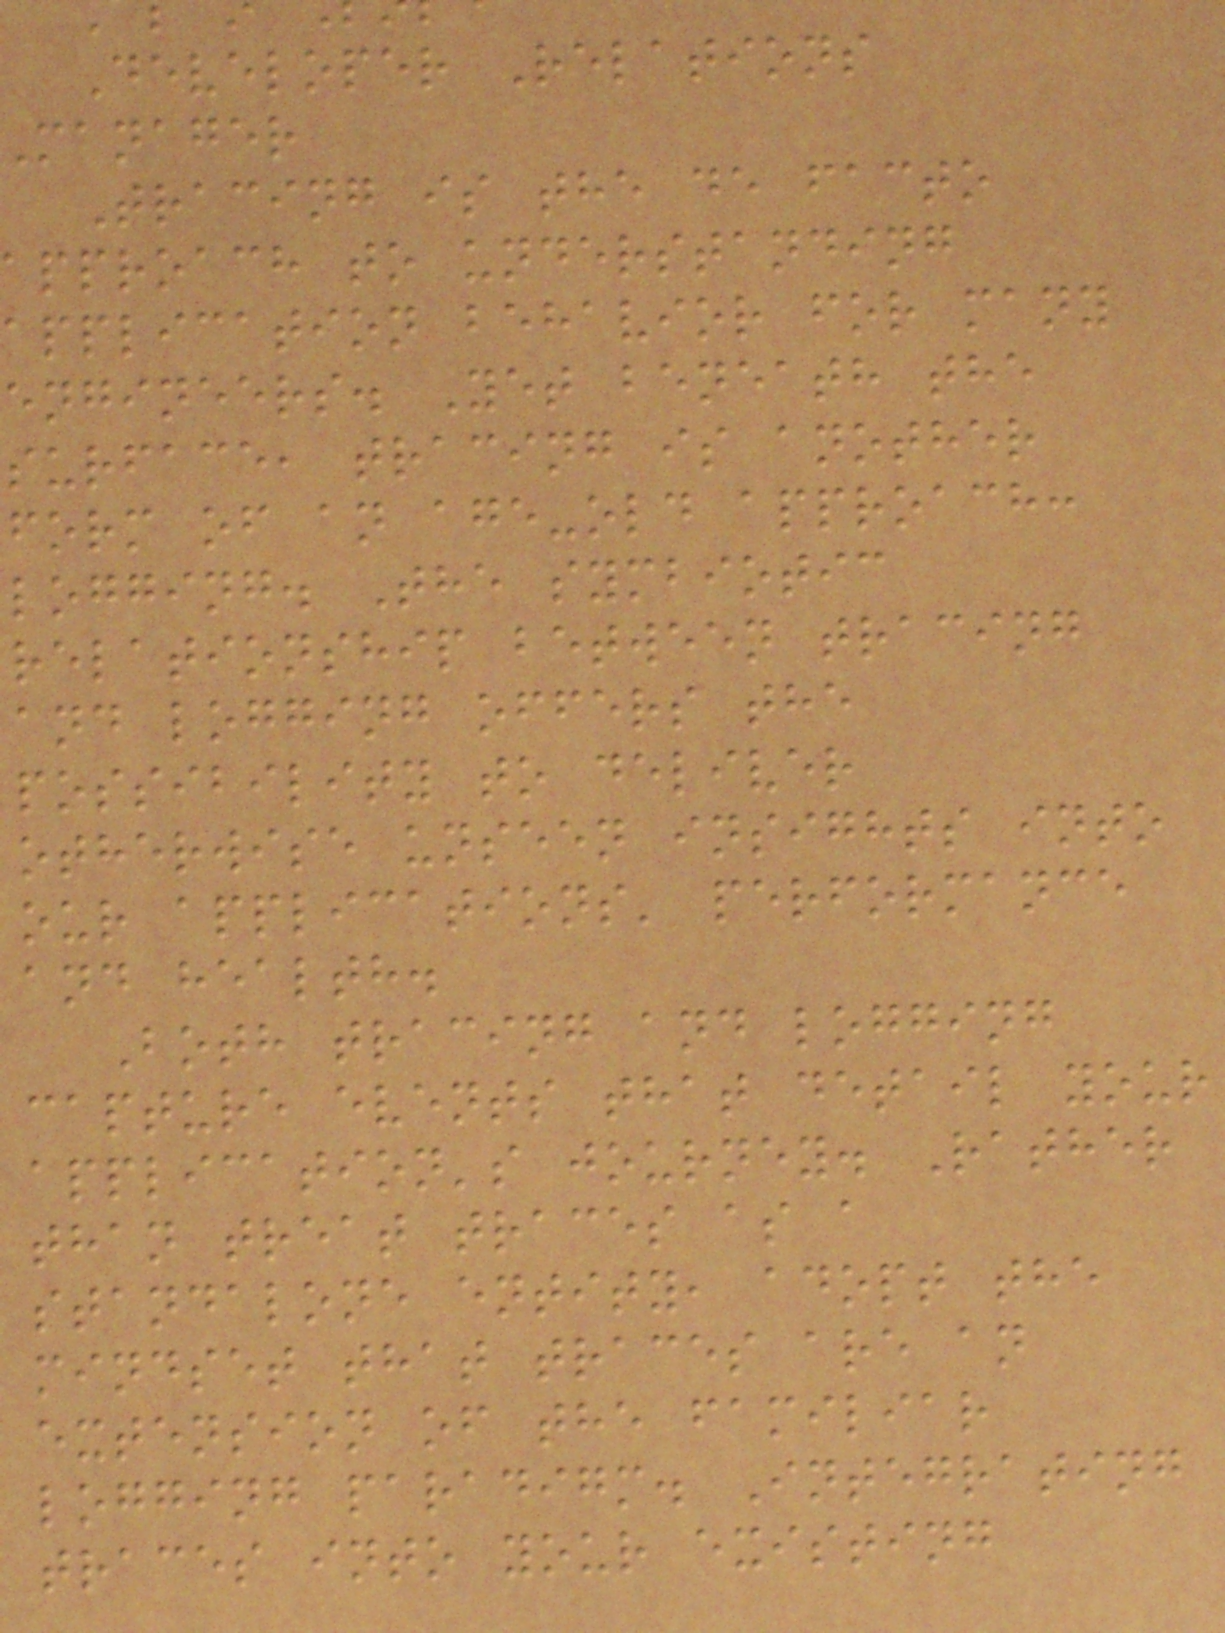Developer Relations
manager
Tracing is the de facto
approach to understanding
application behavior for many
engineers. Yet beneath the
surface, tracing is another
form of an age-old approach:
logging. The symbiotic
relationship between tracing
and logging offers the
possibility to deliver
otherwise unseen insights into
our applications' performance
and health.
Both tracing and logging
capture events that detail your
application's journey. Rather
than treat traces as a
standalone entity, adopt the
mindset that traces are an
extension of the familiar
logging paradigm. Integrating
traces into your existing
